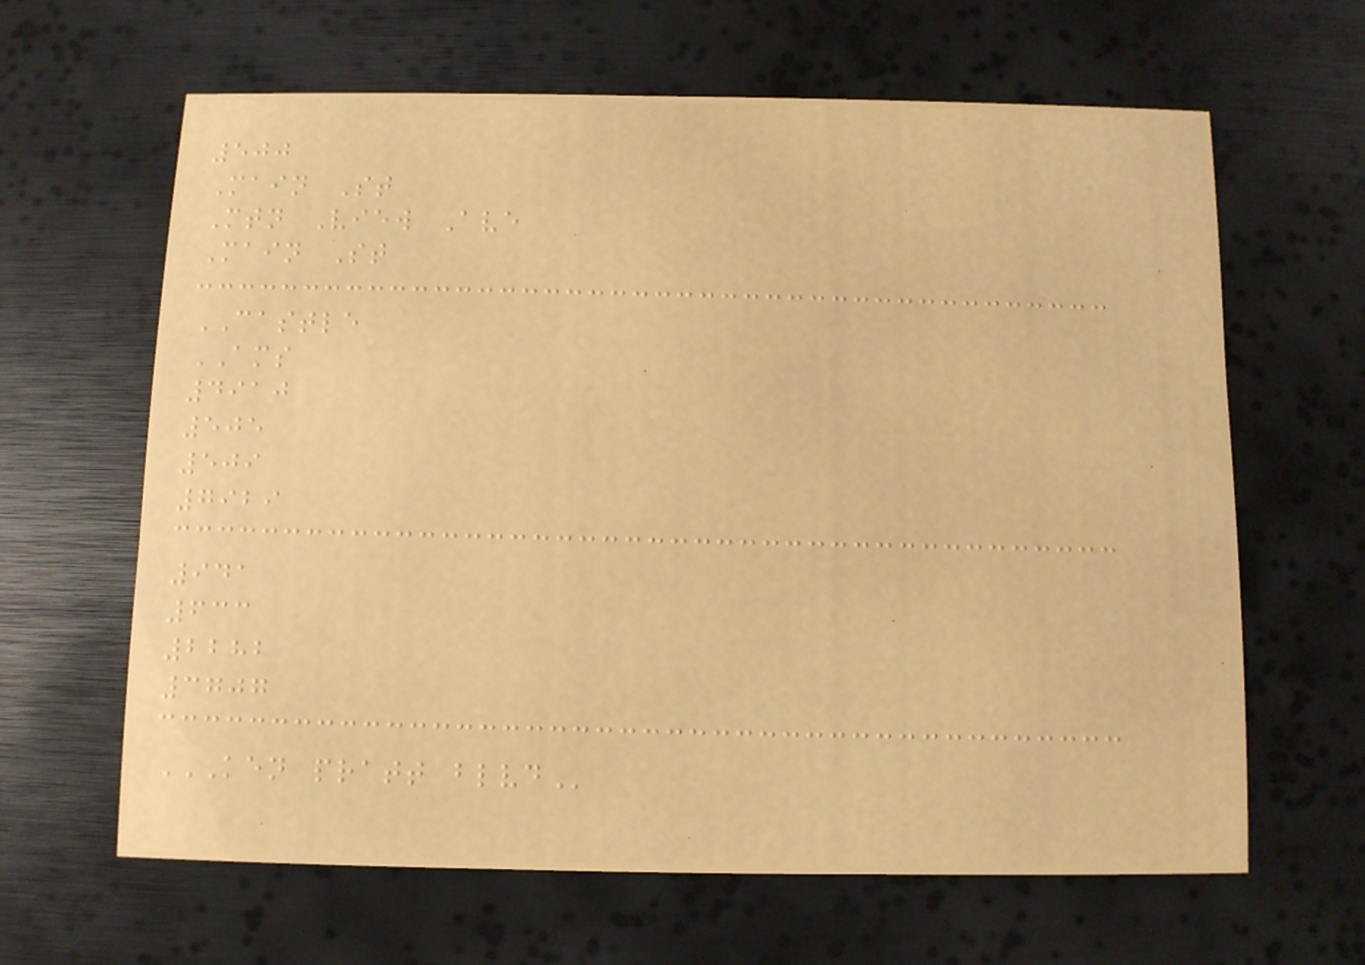500
Main St
Mtn View Ave
Main St
CASTLE
AMS
4910
505
509
7929
941
633
2282
3707
KEN PRATT BLVD
